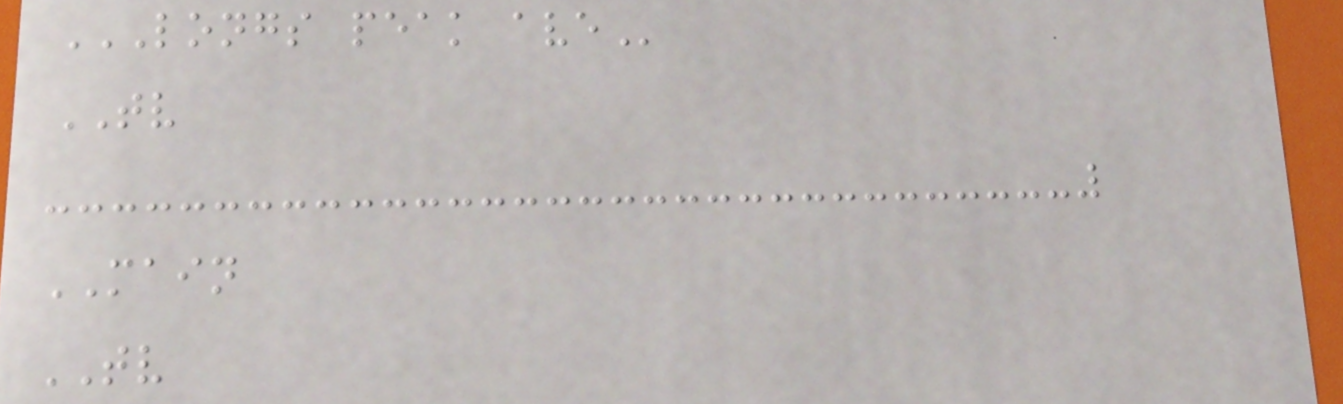LONGS PEAK AVE
TV
MAIN
TV
